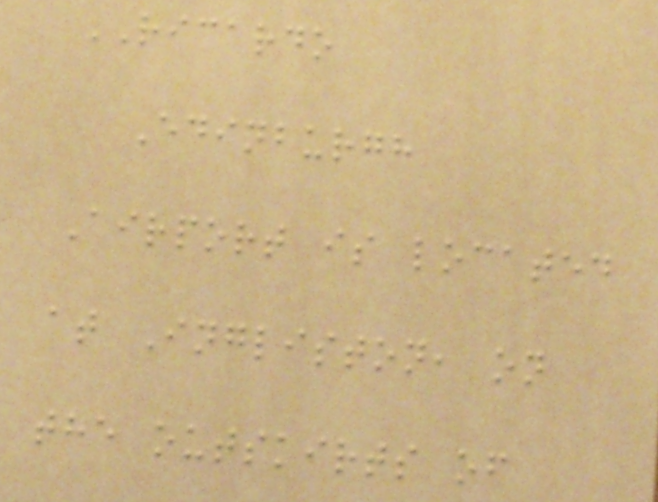RICARDO
Edinburgh
Airport is located
at Ingliston, on
the outskirts of
